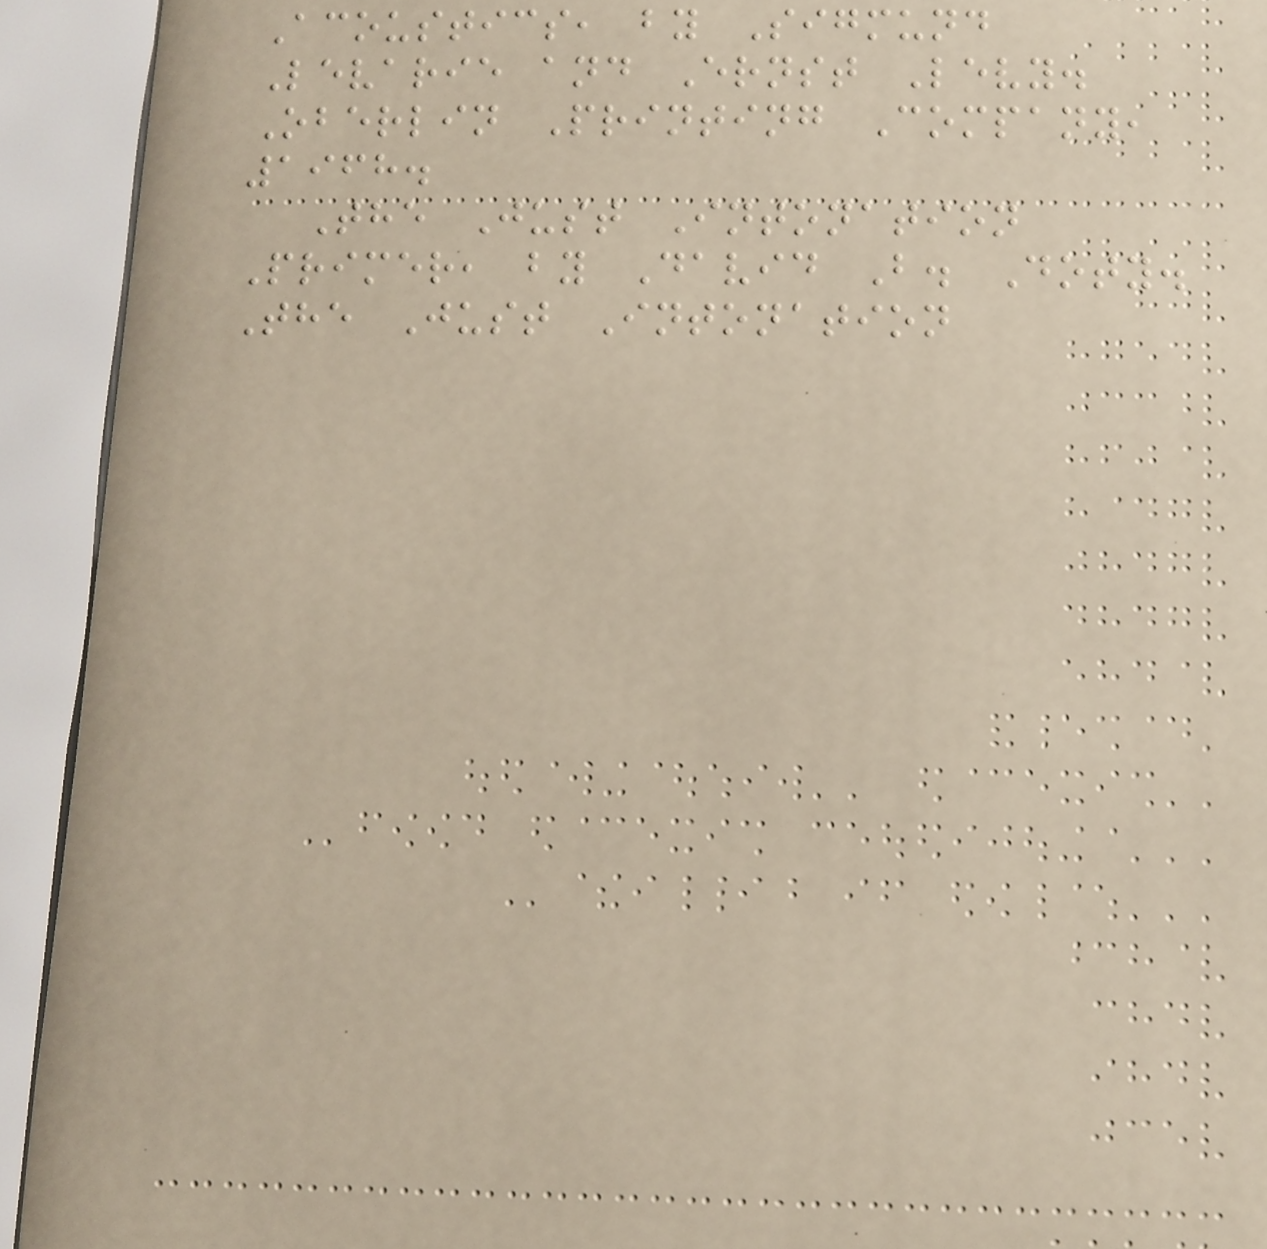Acoustics, by Sigmund
Levarie and Ernst Levy.
Oberlin Printing Company,
1968.
The Just Intonation
Primer, by David B. Doty.
The Just Intonation
